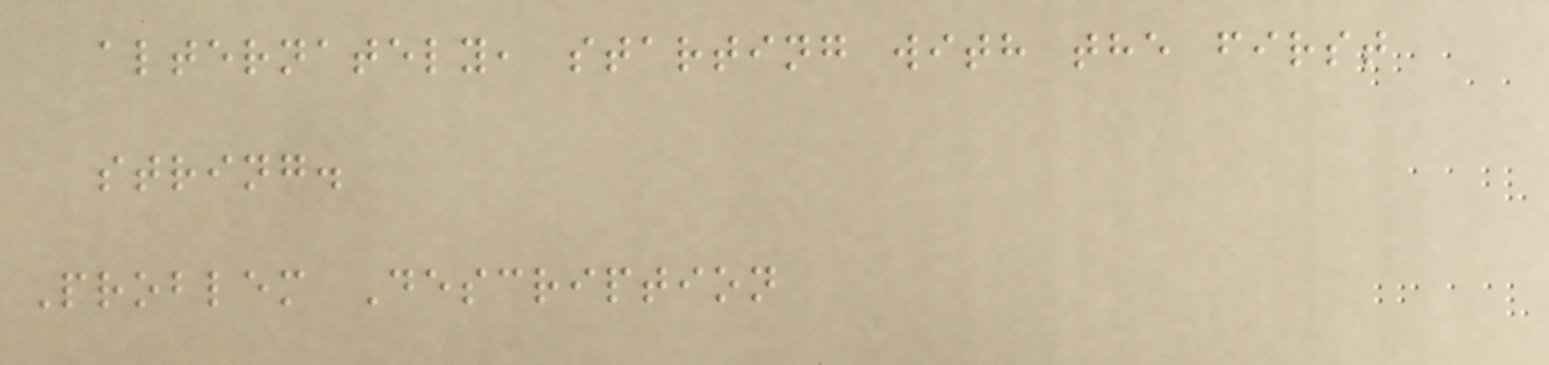alternately, starting with the first
string.
Problem Description
